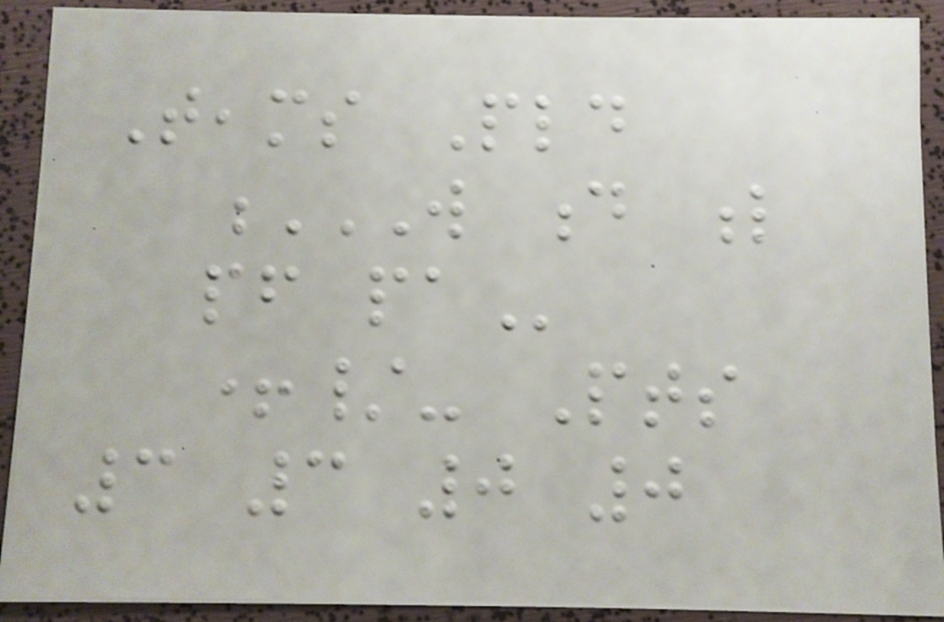Teams Pld
W D L
PF PA
+/- Pts
3 3 0 0
